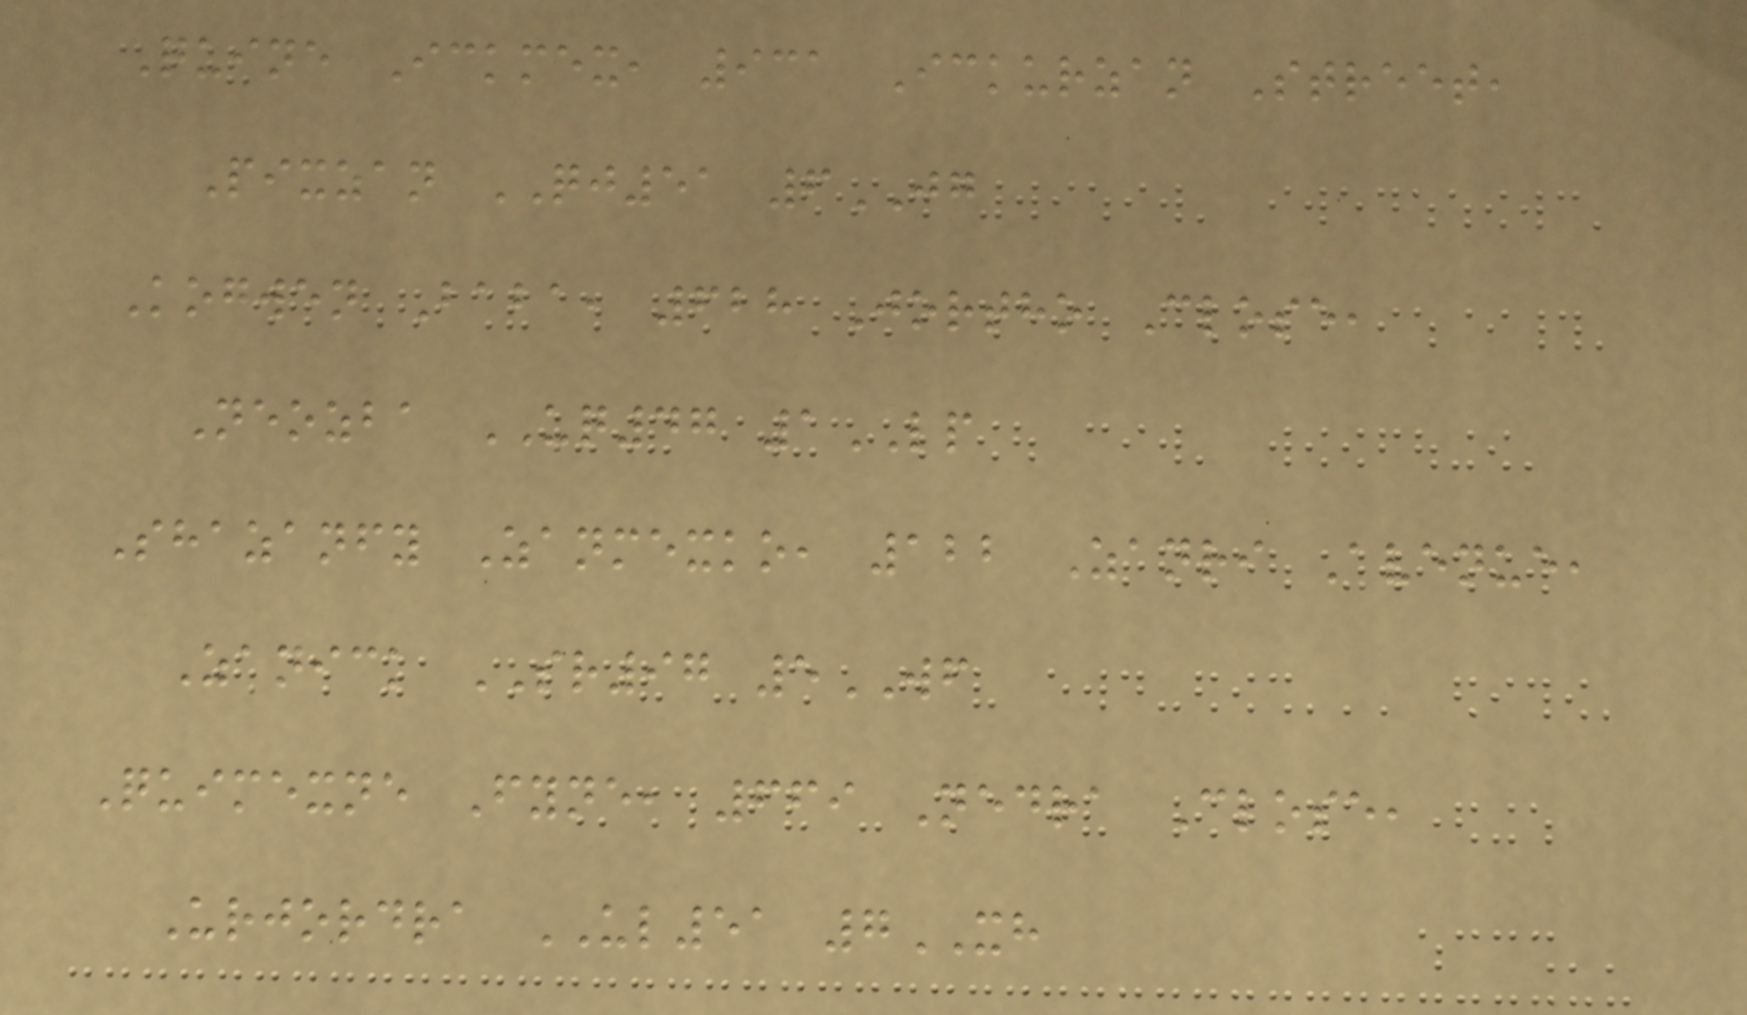Quine Ickmex, 931 Ickurzan Street,
Pixzan QJ51 6JG
Kogwen Baba, 628 Jortho Close,
Neozba UQ47 1LP
Shazanfy Zanmexko, 122 Zanri Avenue,
Zanick SR97 5WF
Quimexne Fyne, 669 Nedra Close,
Urjordra UL51 7XH
